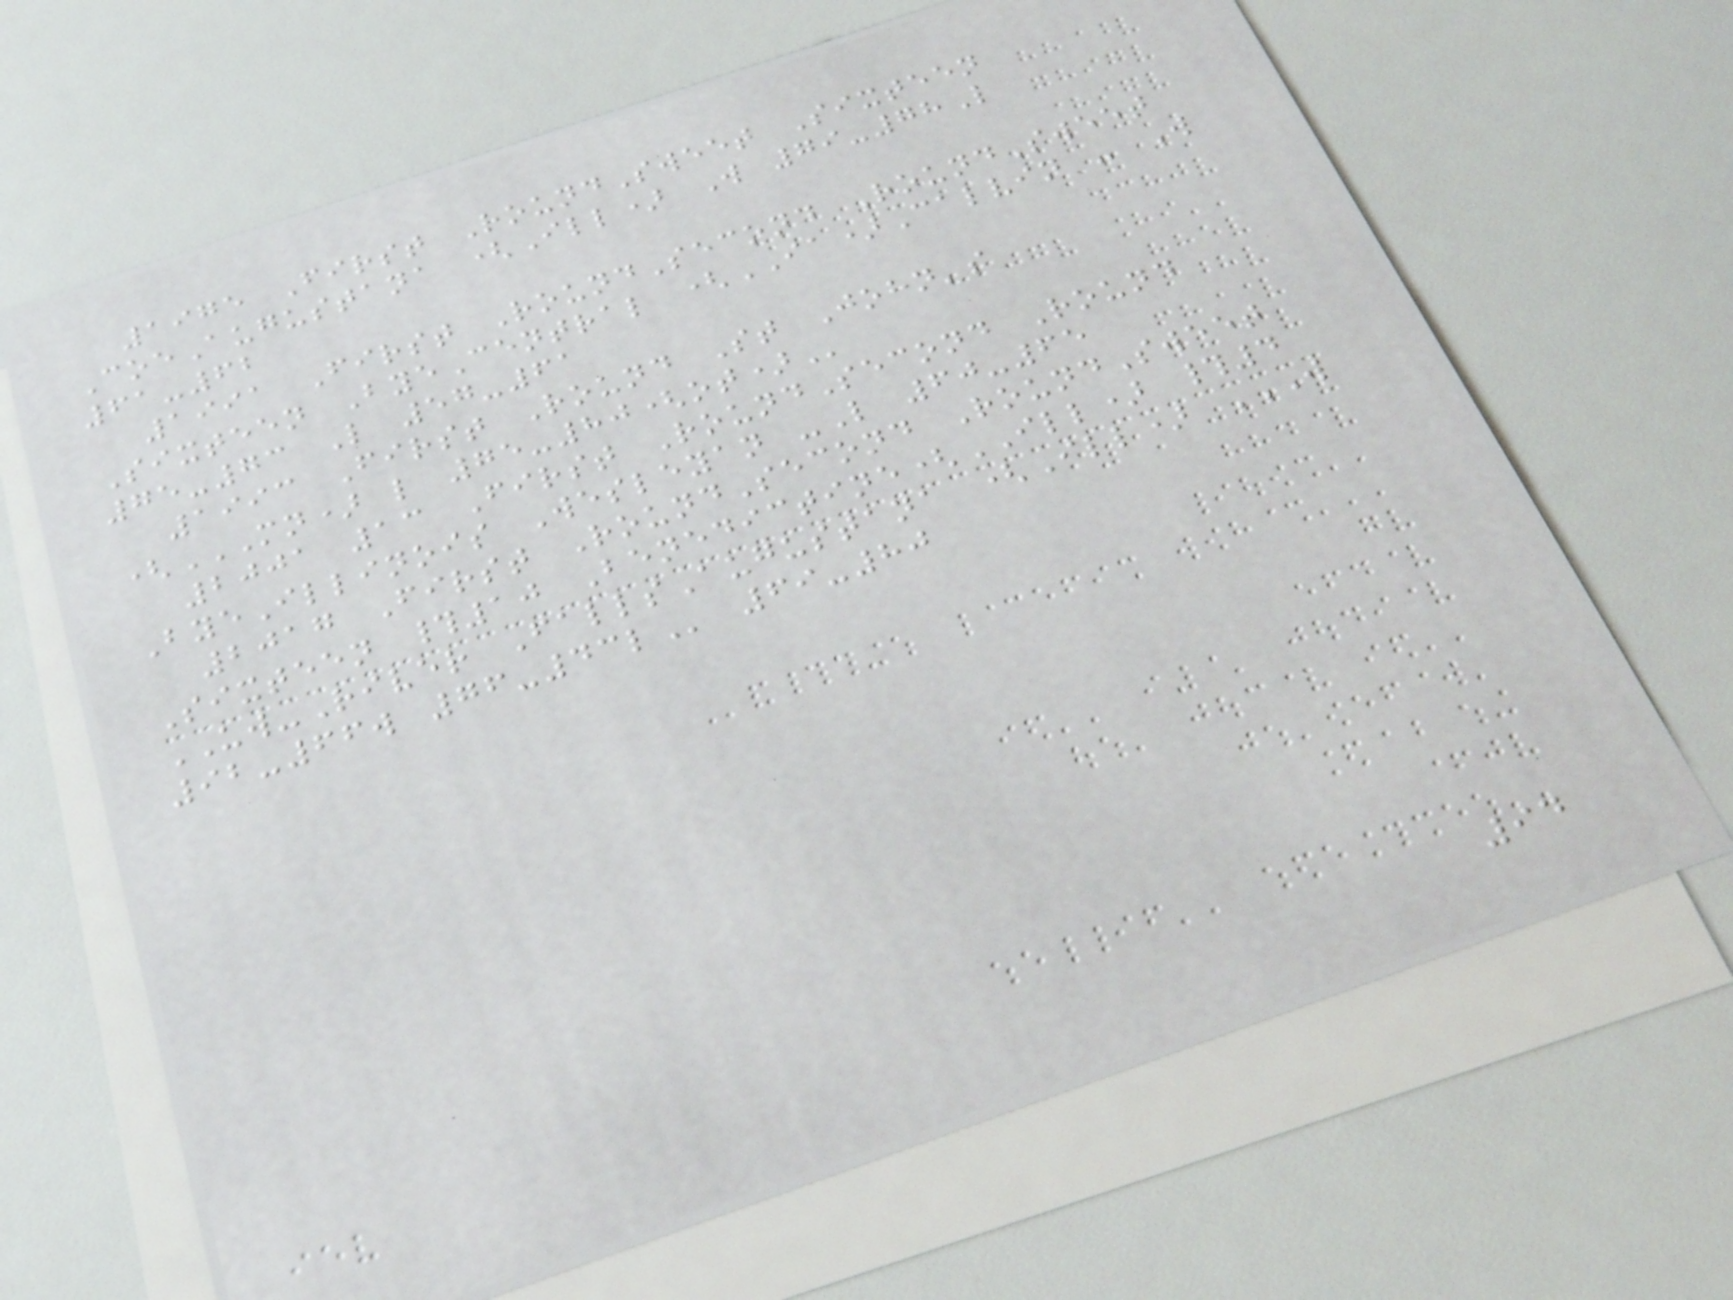1975 First RoundSweet Sixteen
CoeAugustana (Ill) W 79-78L
61-62
1991 First RoundSecond RoundSweet
Sixteen ByeCentral (IA)Calvin - W
75-73 L 57-61
1993 First Round St John's
(MN) L 75-80(OT)
2001 13 First RoundSecond Round
ByeIllinois Wesleyan -L 60-65
2017 First RoundSecond RoundSweet
Sixteen #10 Benedictine(ILL) #4
UW-River FallsAugustana (Ill) W
92-66W 76-43L 69-80
94
